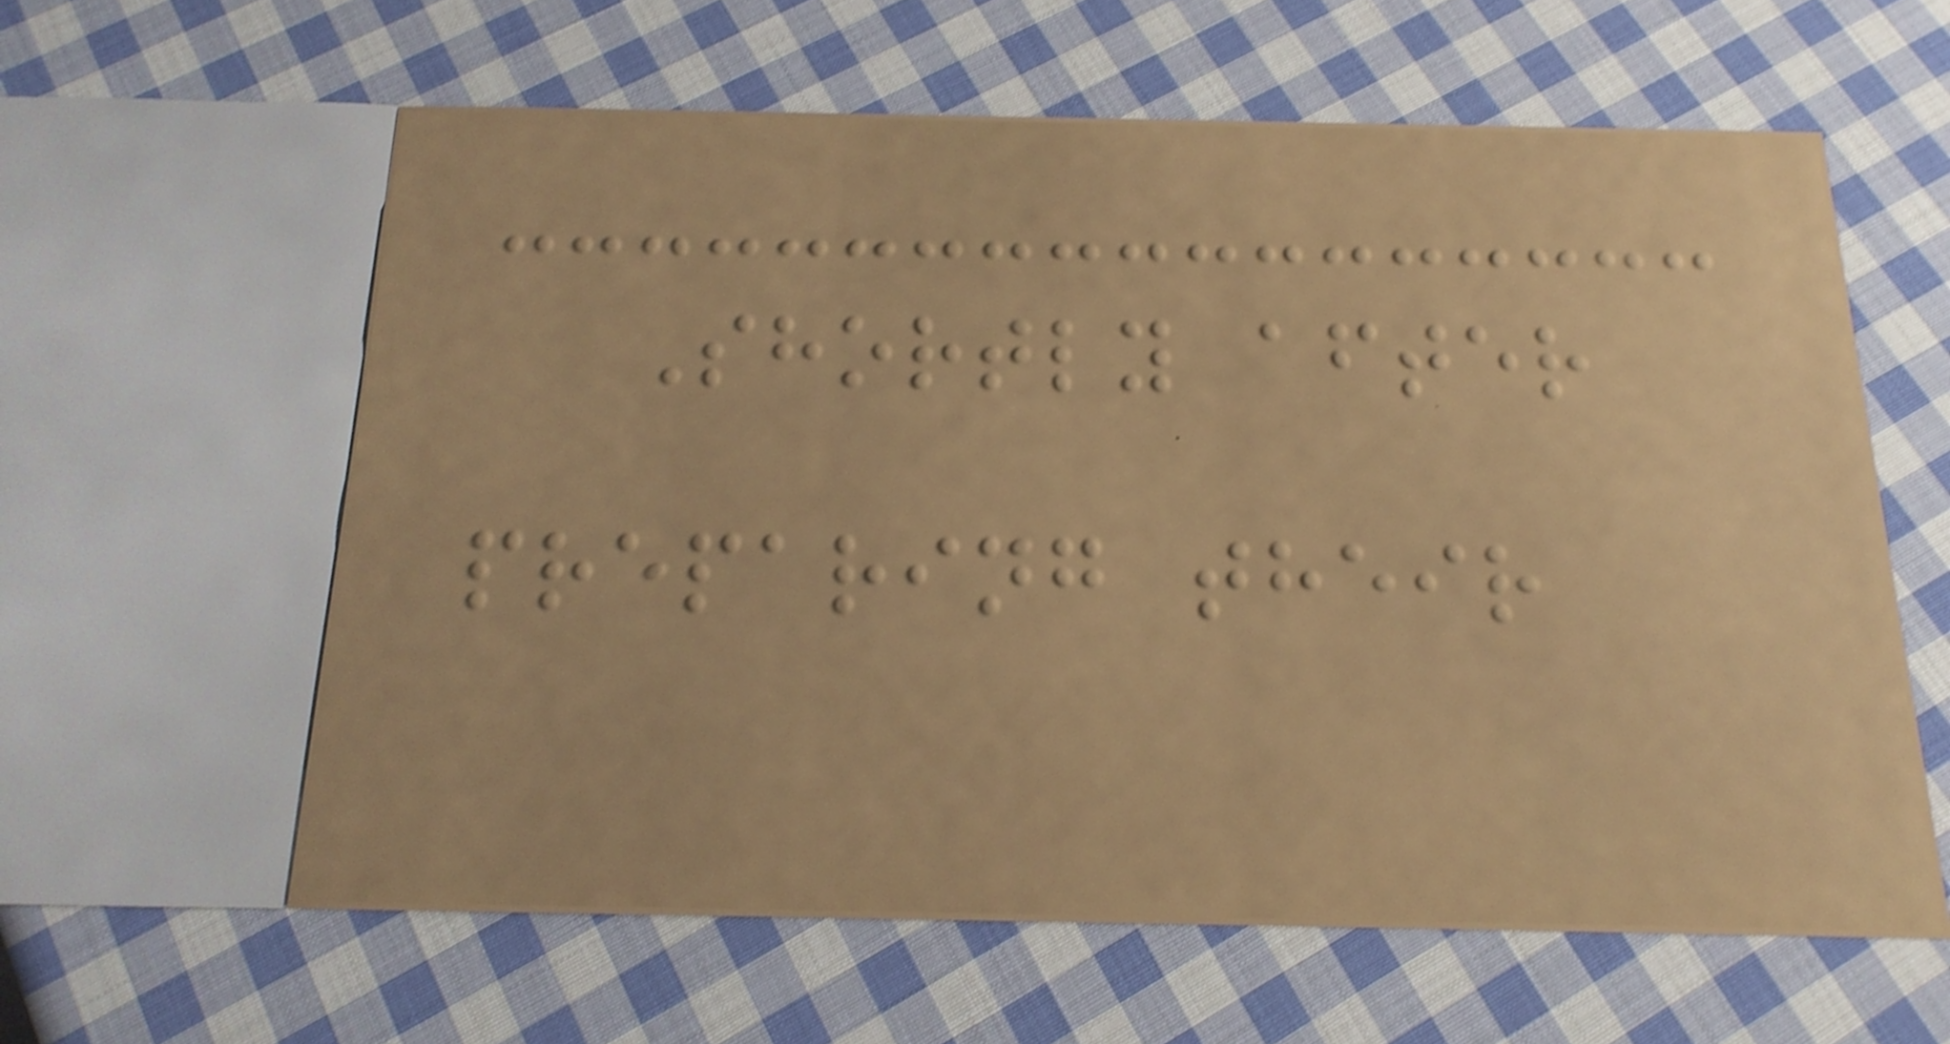Shortly after
preparing their
